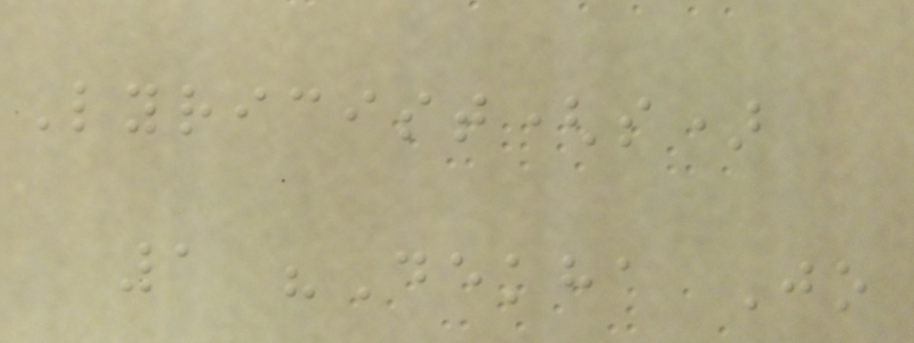Lyricist(s)
1 "Dekha Jo
